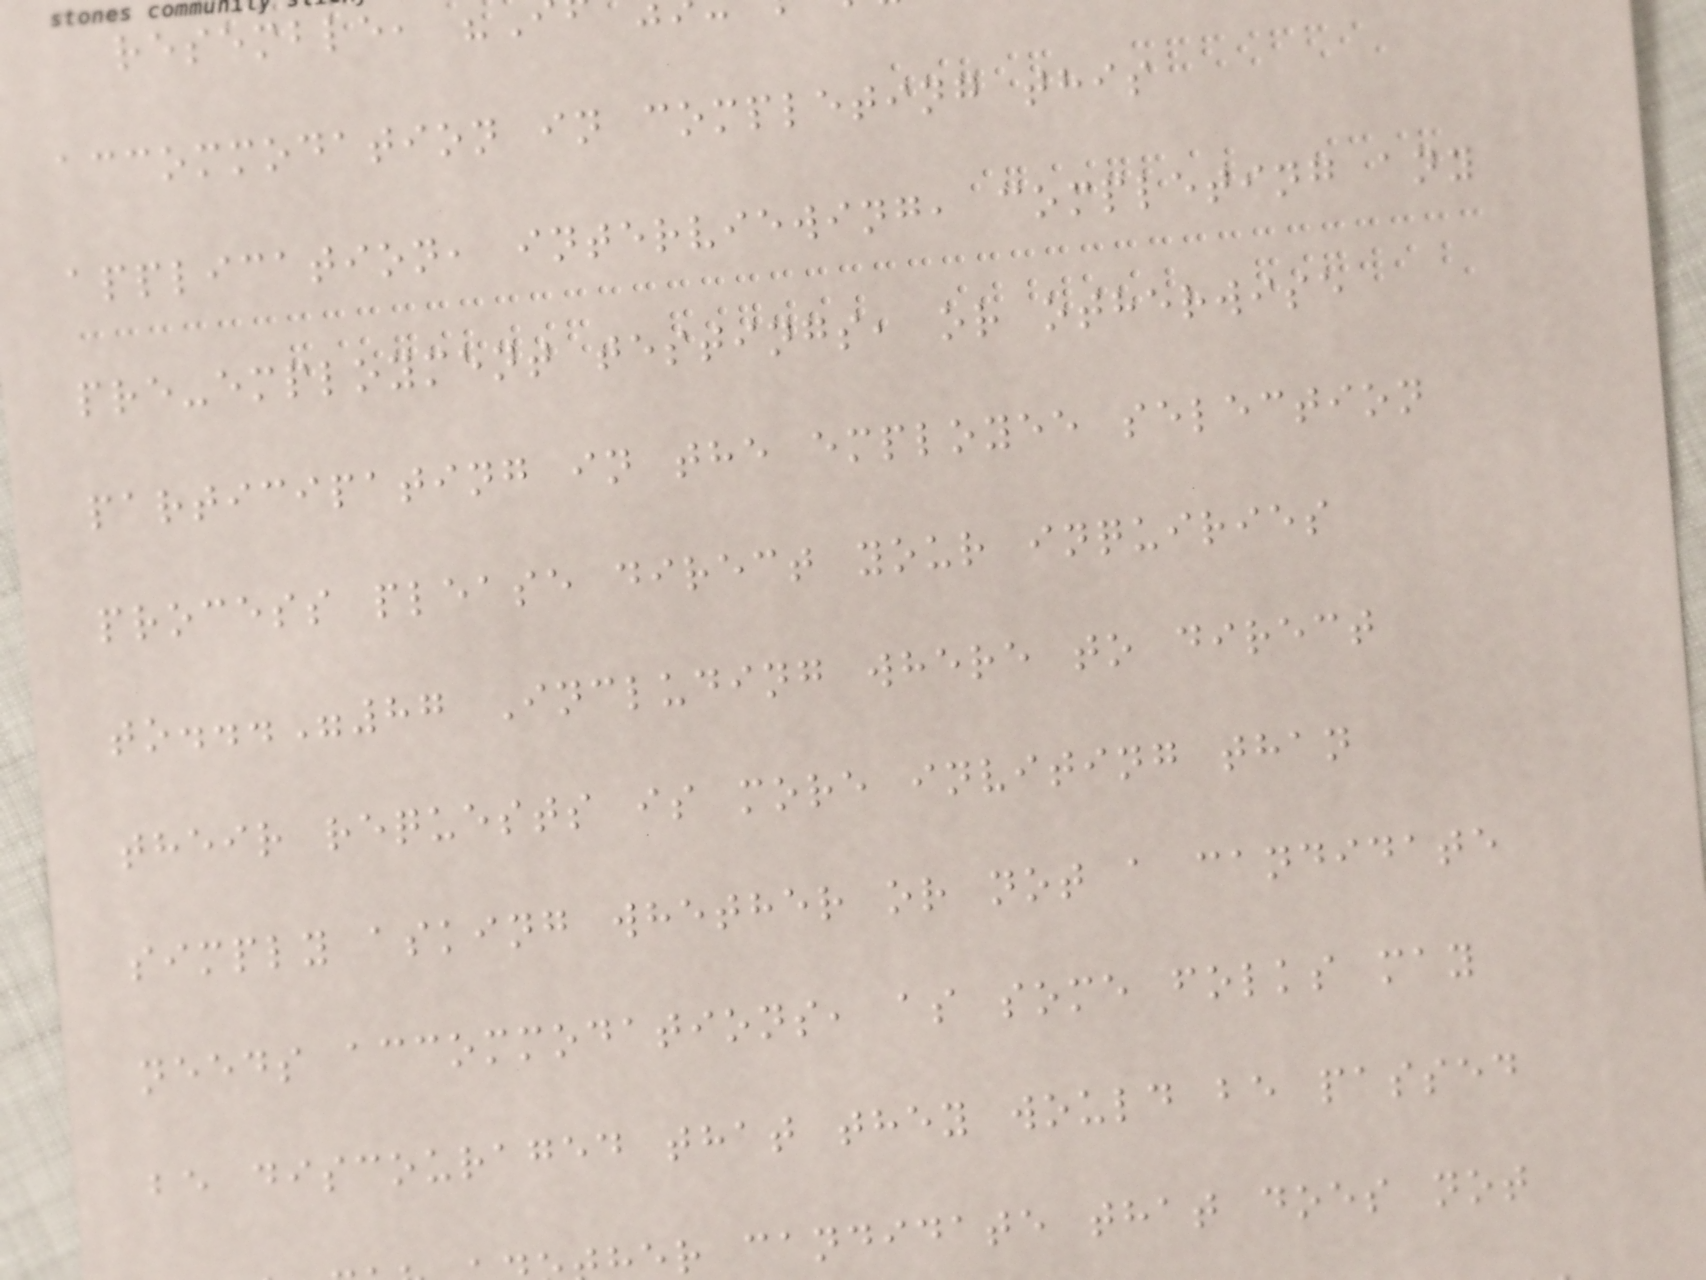accommodation in completing this
application, interviewing, completing any
pre-employment testings, or otherwise
participating in the employee selection
process please direct your inquiries
to..."87 Including where to direct
their requests is more inviting than
simply asking whether or not a candidate
needs accommodations, as some folks may
be discouraged that they would be passed
er candidate that does not
